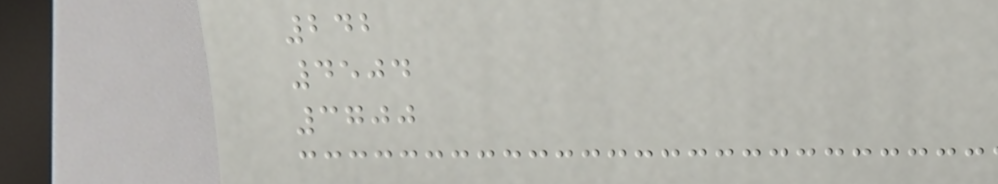242
4504
3700
